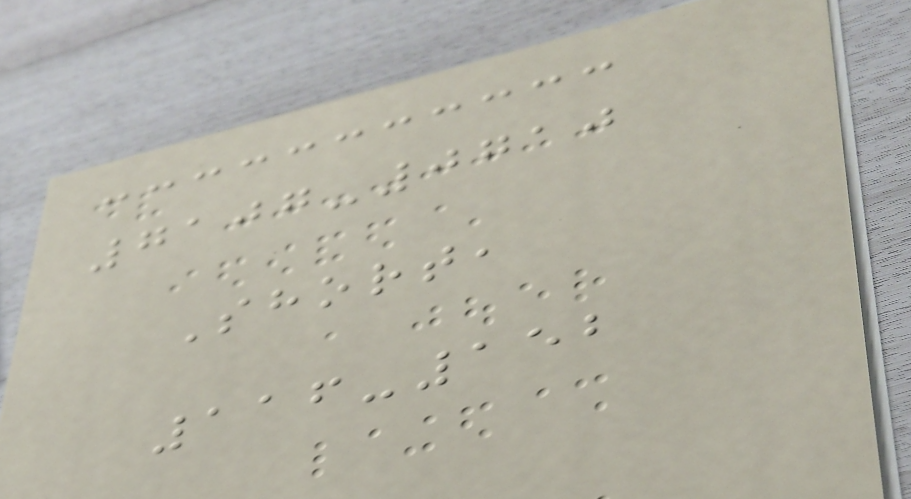7107-0710
Short,
116-152
